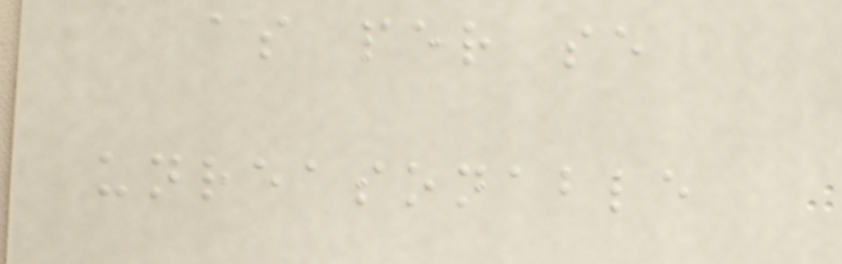as per se
unreasonable
